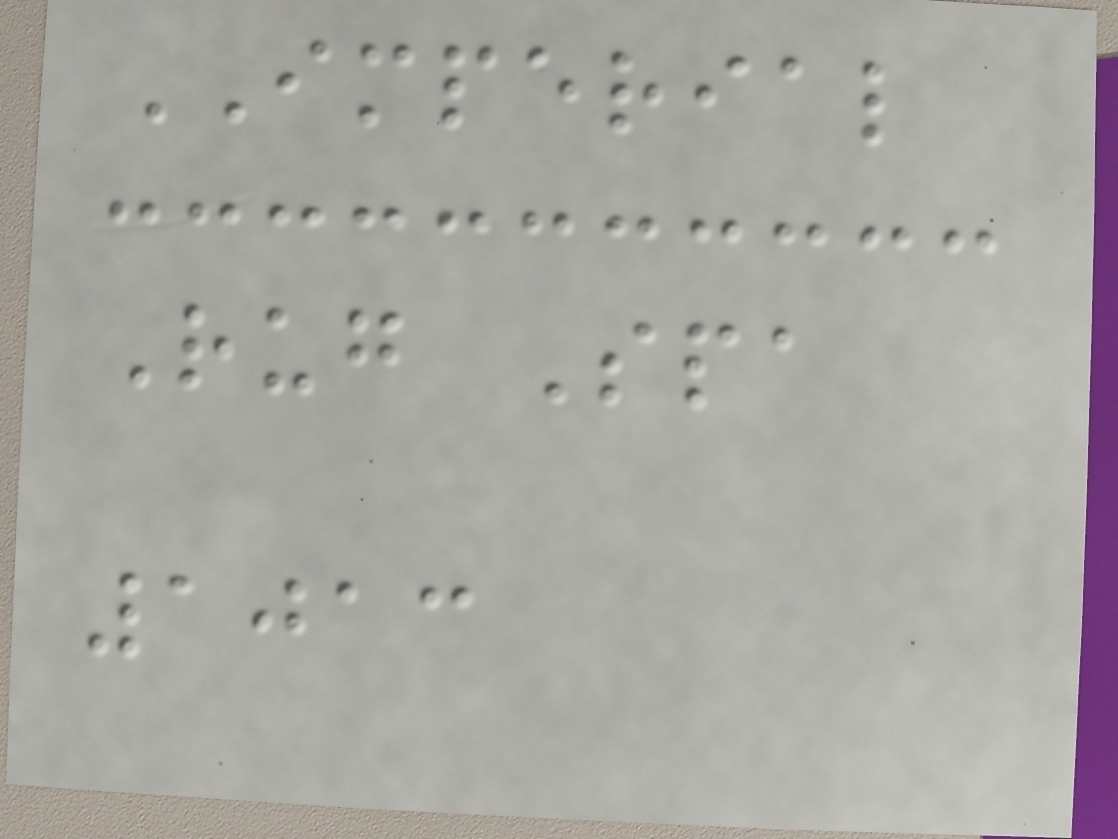IMPERIAL
Rug Spa
1013
